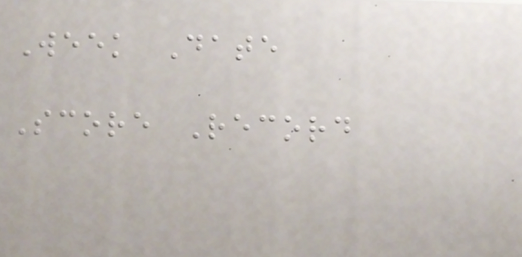Week Date
Score Record
